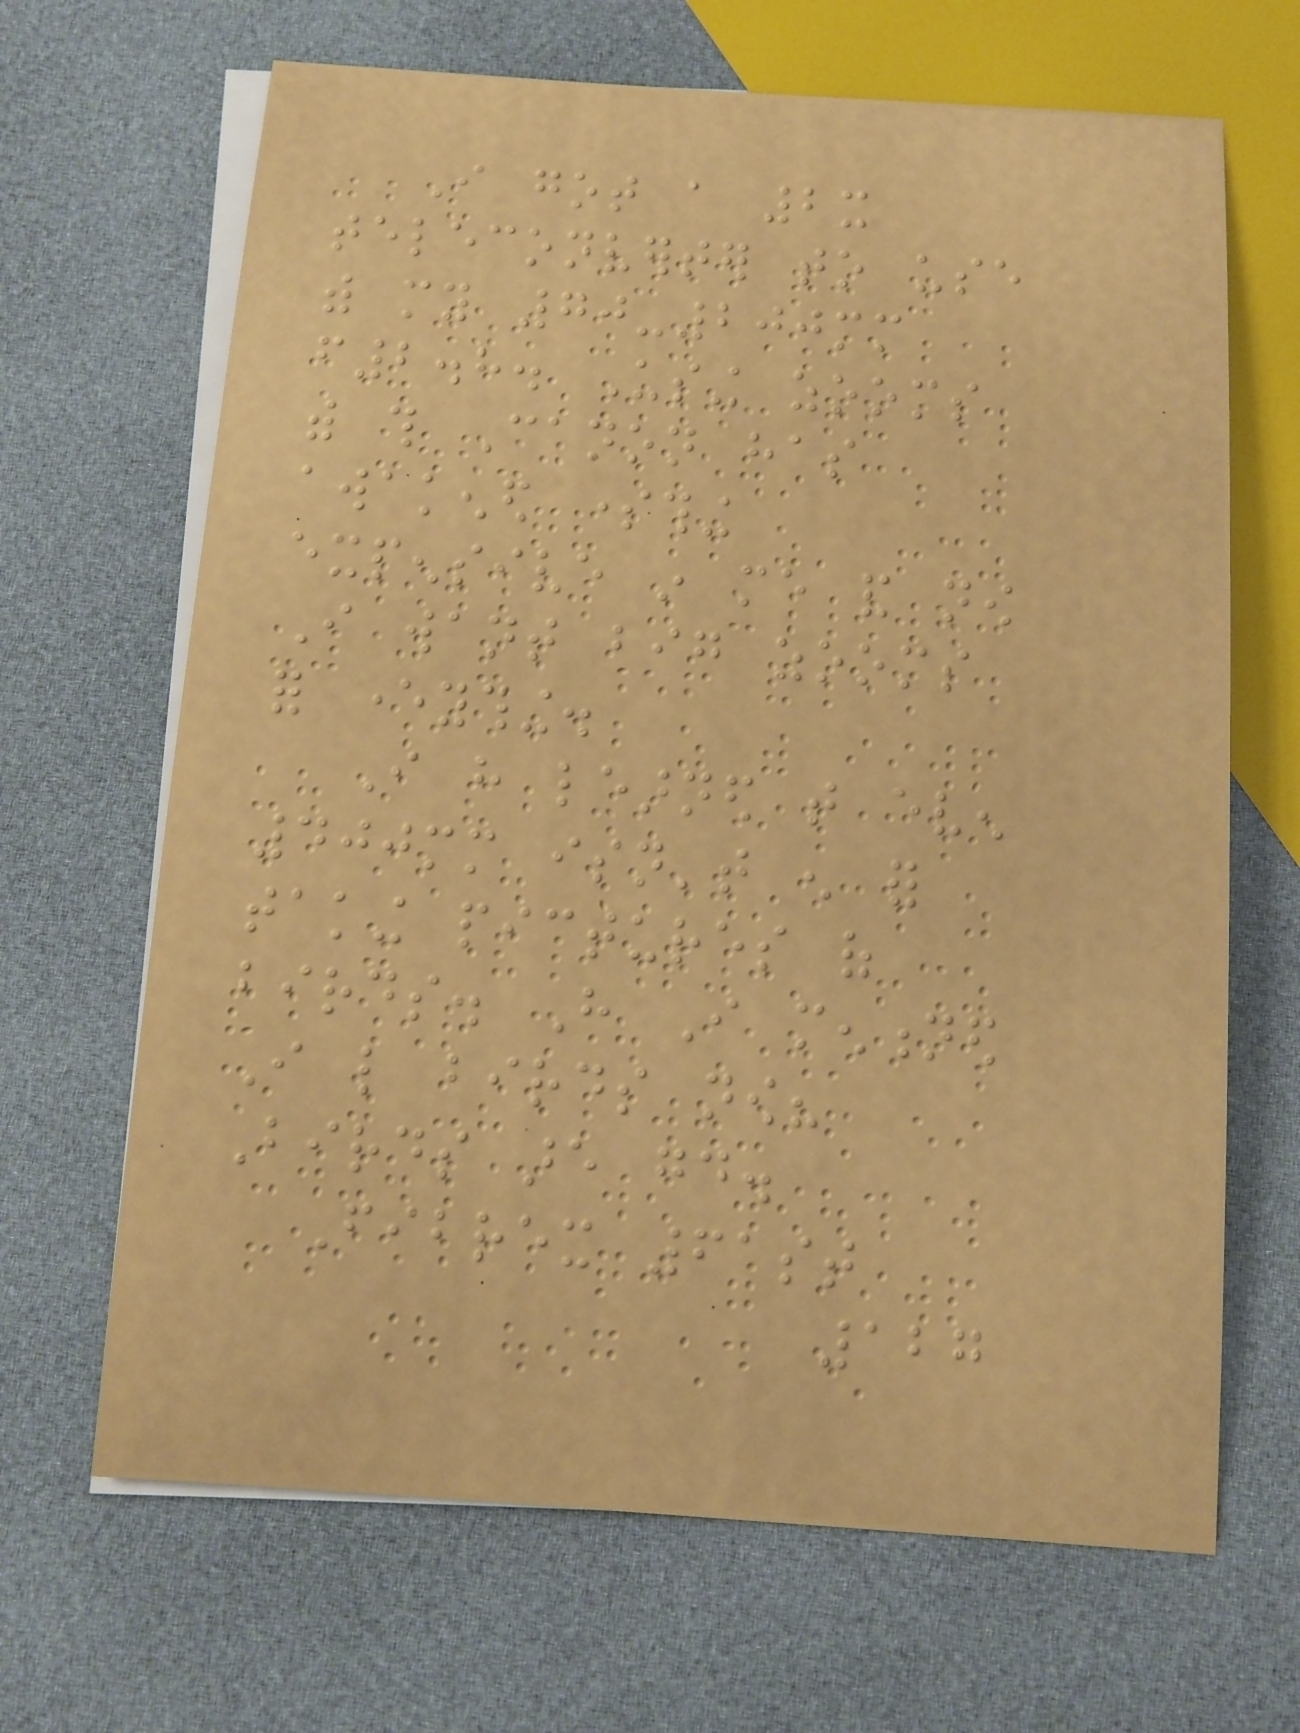I got a 2x
teleconverter to use
with my 70-200mm
f2.8. Using zooms
with this Canon has
awakened something
expensive in me and now
I want big zooms
for everything.
I have learned that even
400mm isn't enough for
taking pictures of
birds. Have I mentioned
I like birds now?
Birds are good.
Fibrex 61st
127
